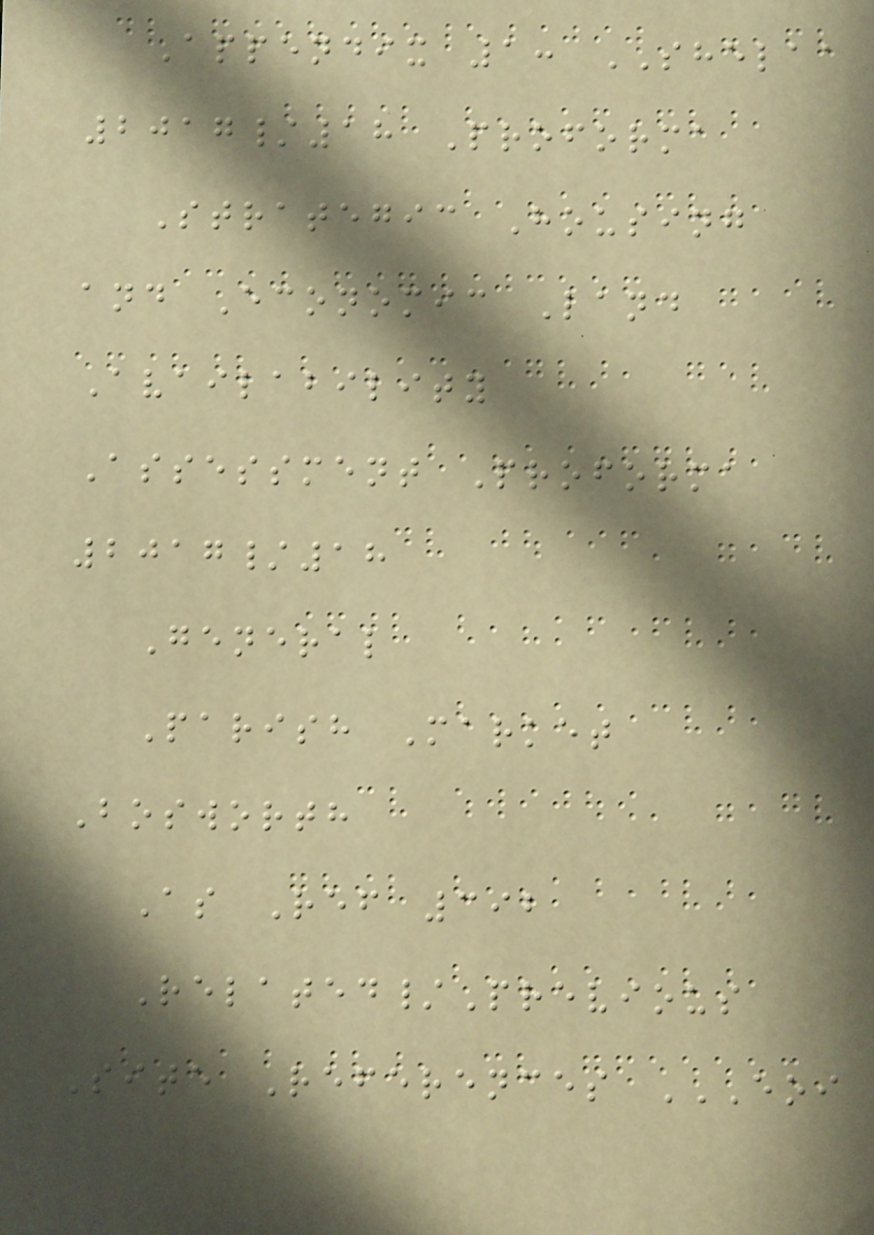Appendix 1: SHELAA
2017/18 Proforma
Strategic Housing
and Economic Land
Availability
Assessment Proforma
2017/18
General
Parish Market
Bosworth
As Ref 392
Related/Previous
Site References EOI
